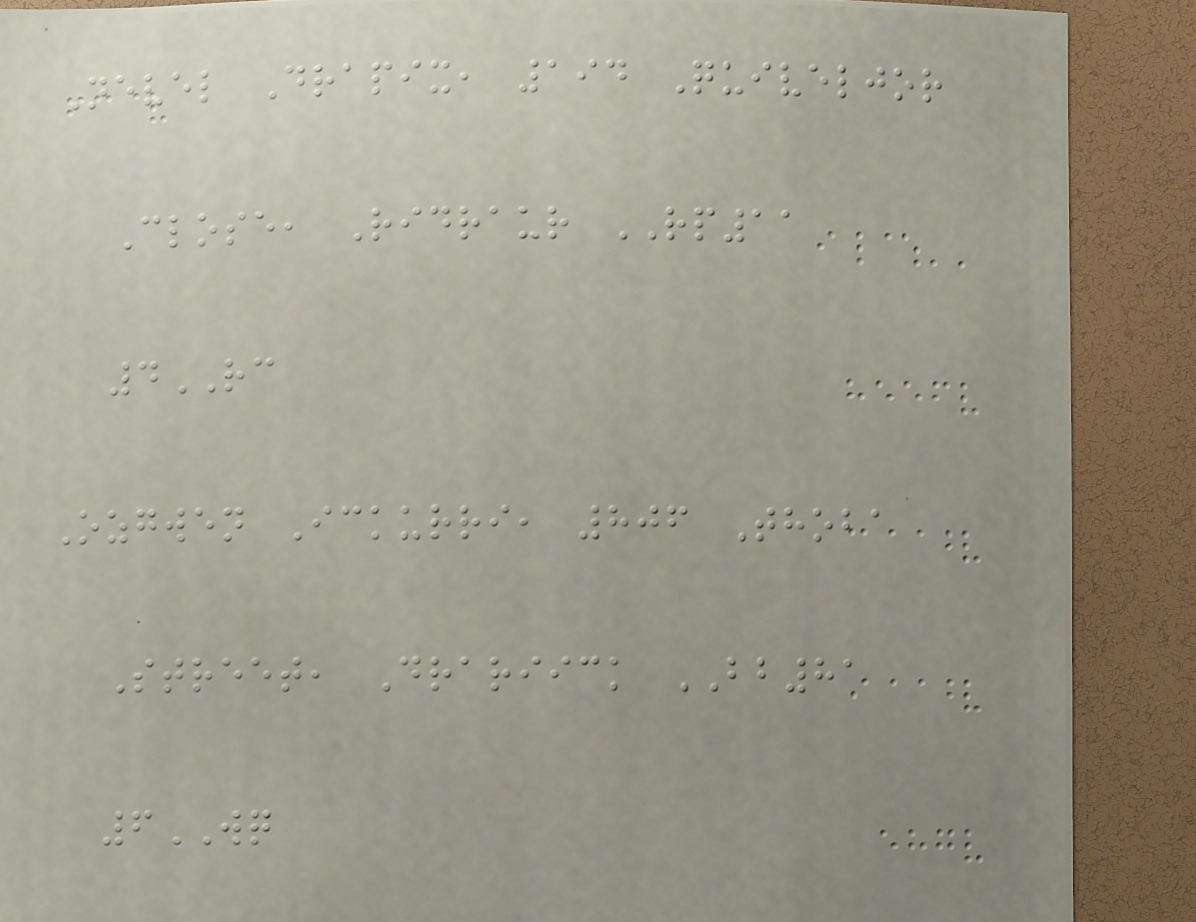Nevel Drapix, 194 Quiveljor
Close, Ridraur RP11
4RC
Ozgwen Ickurri, 806 Thoba
Street, Drariick BB81
6WQ
